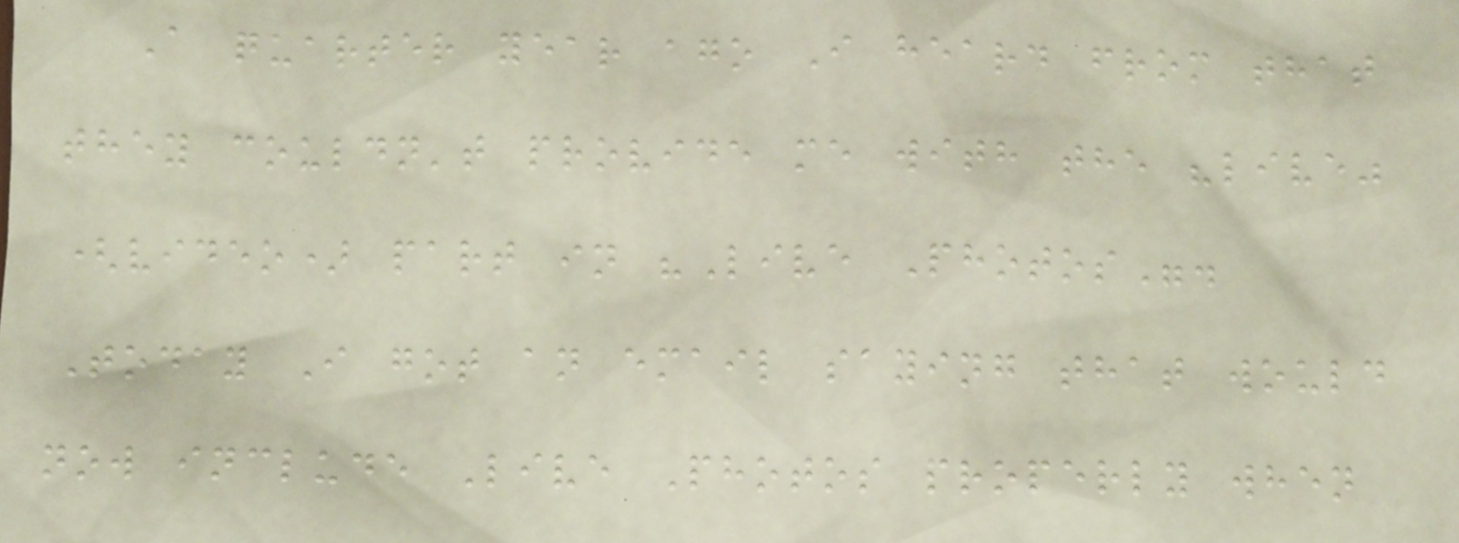A quarter year ago I heard from that
they couldn't provide me with the "live"
(video) part in "Live Photos".
Today I got an email saying that would
now include Live Photos properly when
